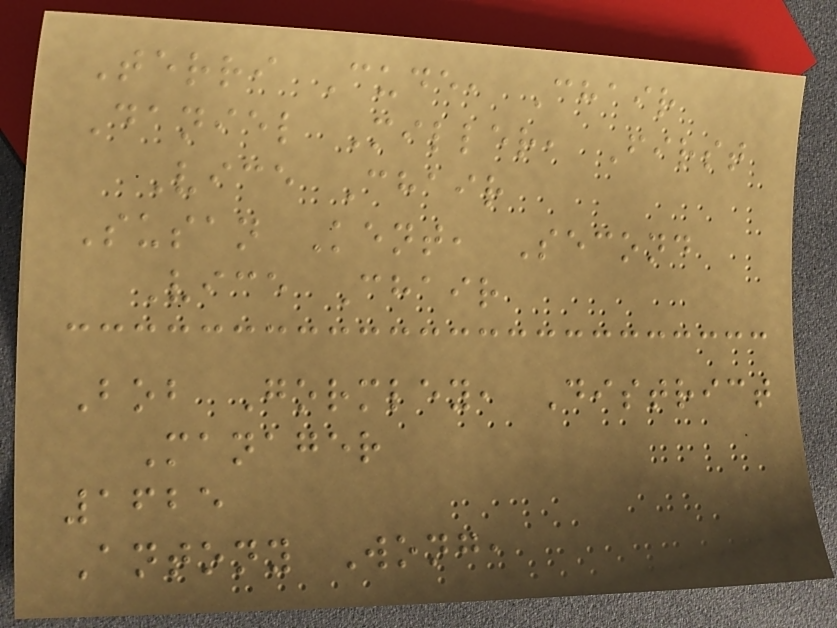Terri Cude, Chair
Daniel Miller, First
Vice Chair
Susan Kent, Second
Vice Chair
Bob Gormley, District
Manager
1625
Antony Wong,
